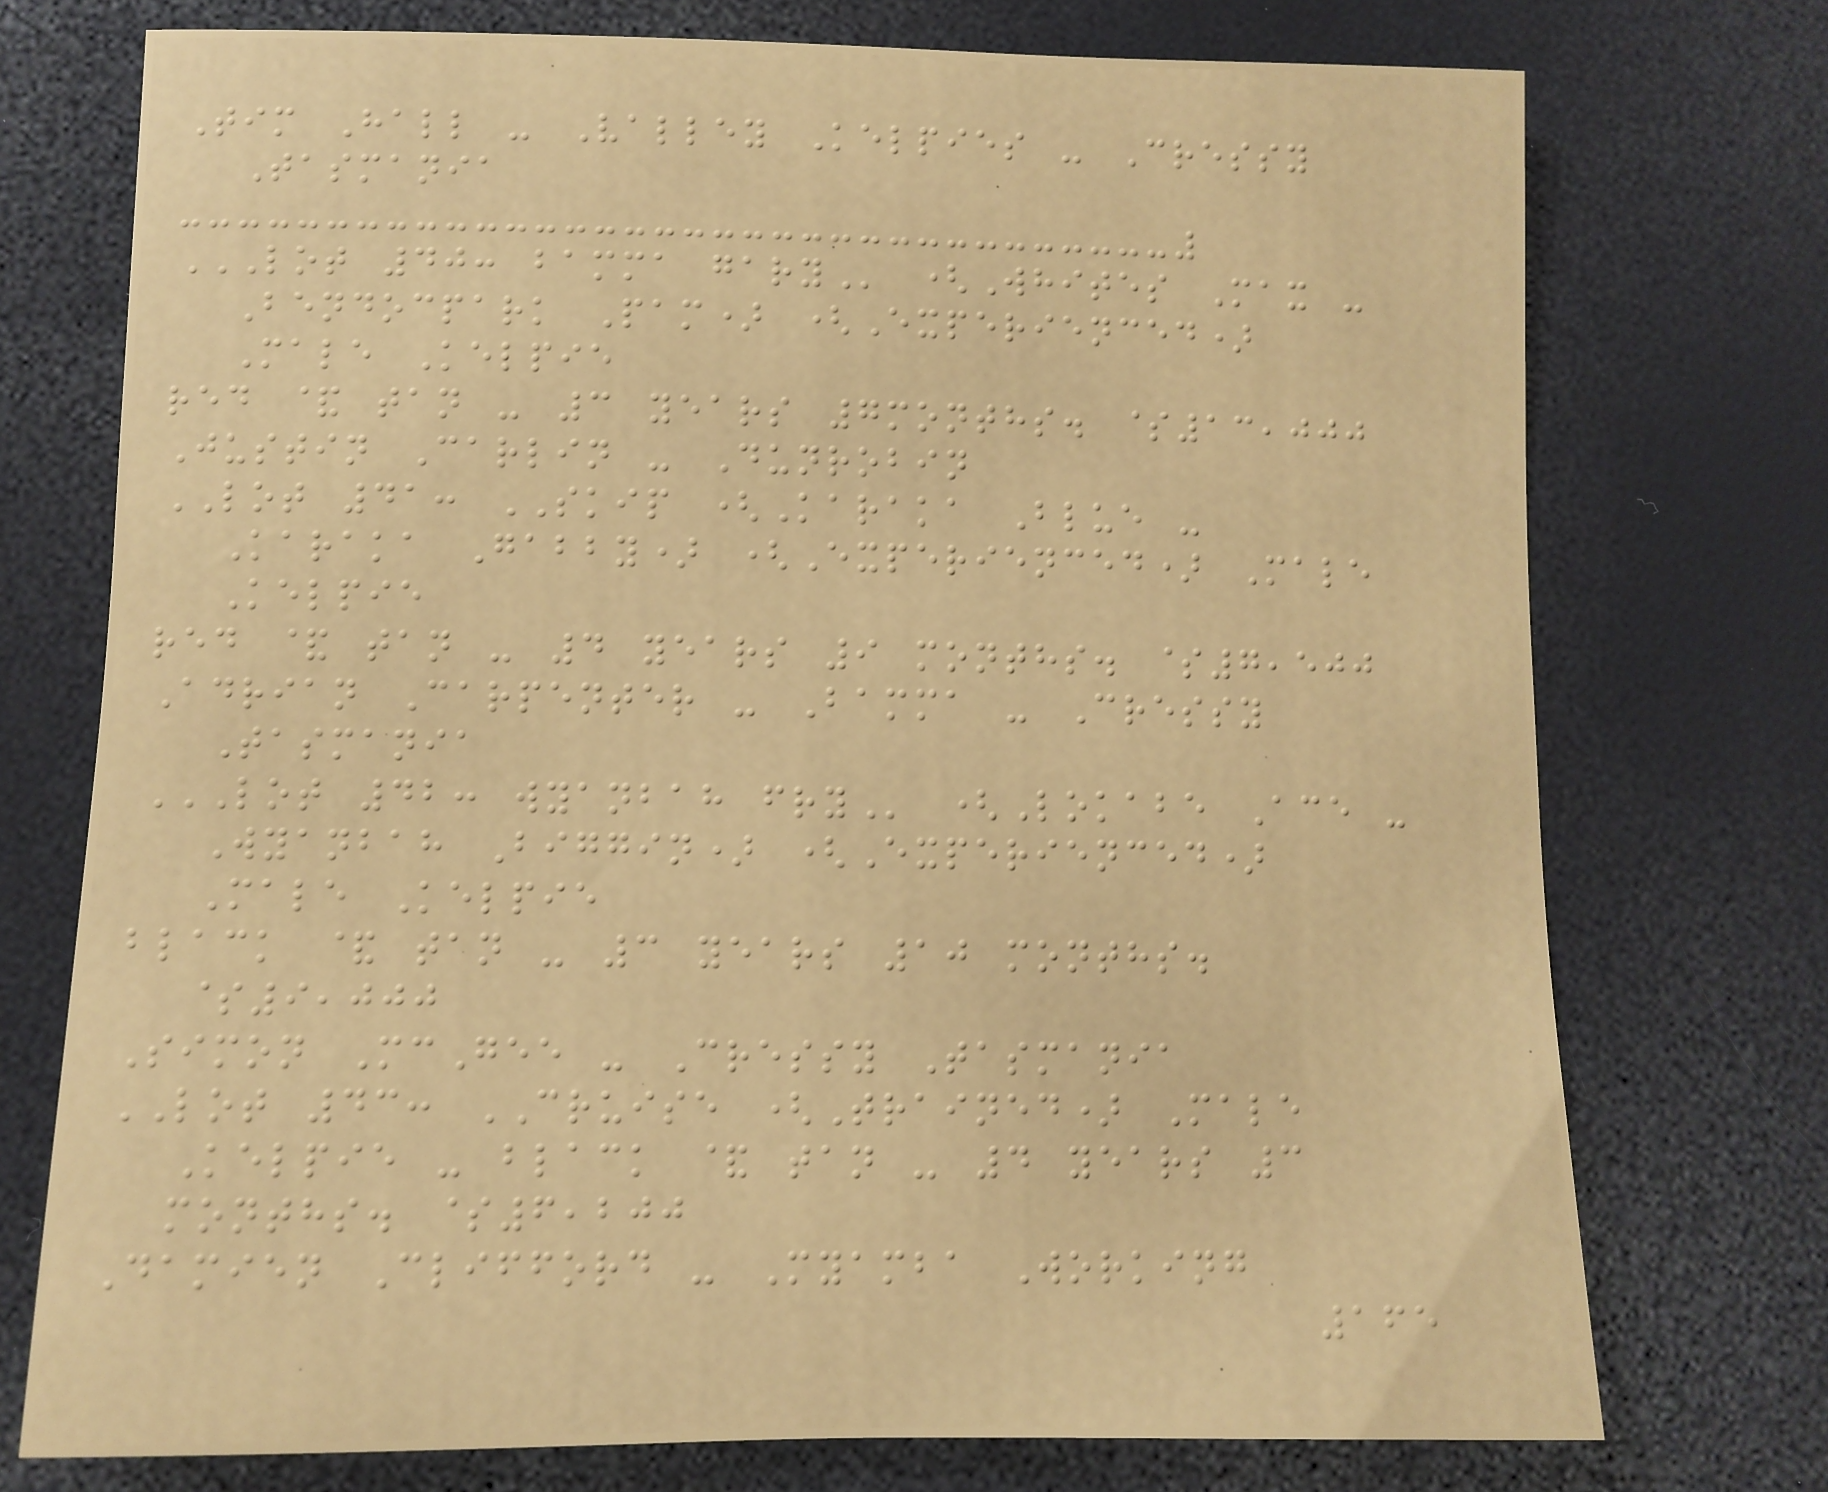Tim Hall - Valley Kelpies - Cressy
Tasmania
LOT 40: BAMMA GARY (Whites Max -
Bendocpark Pam) (Experienced)
Male Kelpie
red & tan - 3 years 7months. $13,000
Justin Carlin - Dunrobin
LOT 41: SKIP (Karaka Blue -
Karaka Gabby) (Experienced) Male
Kelpie
red & tan - 4 years 9 months. $7,500
Adrian Carpenter - Bamma - Cressy
Tasmania
LOT 42: WYANBAH FRY (Lokabe Ace -
Wyanbah Biggin) (Experienced)
Male Kelpie
black & tan - 3 years 10 months.
$9,000
Simon McGee - Cressy Tasmania
LOT 43: CRUISE (Trained) Male
Kelpie - black & tan - 4 years 3
months. $6,200
Damien Clifford - Myamba Working
165
